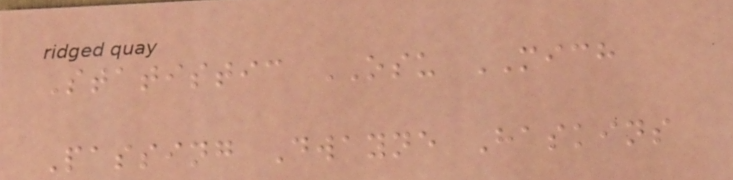Statistic OSU MICH
Passing Dwayne Haskins
